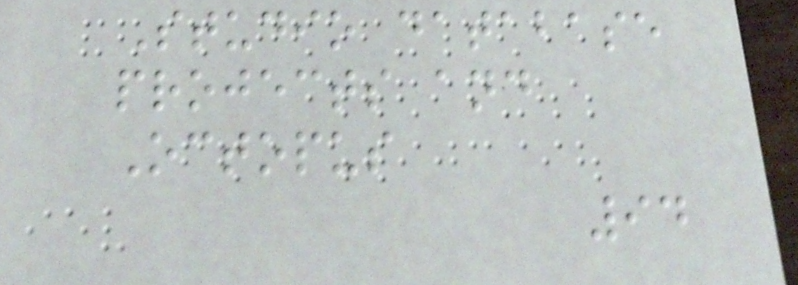Studio database
projects and
Octopus
94
